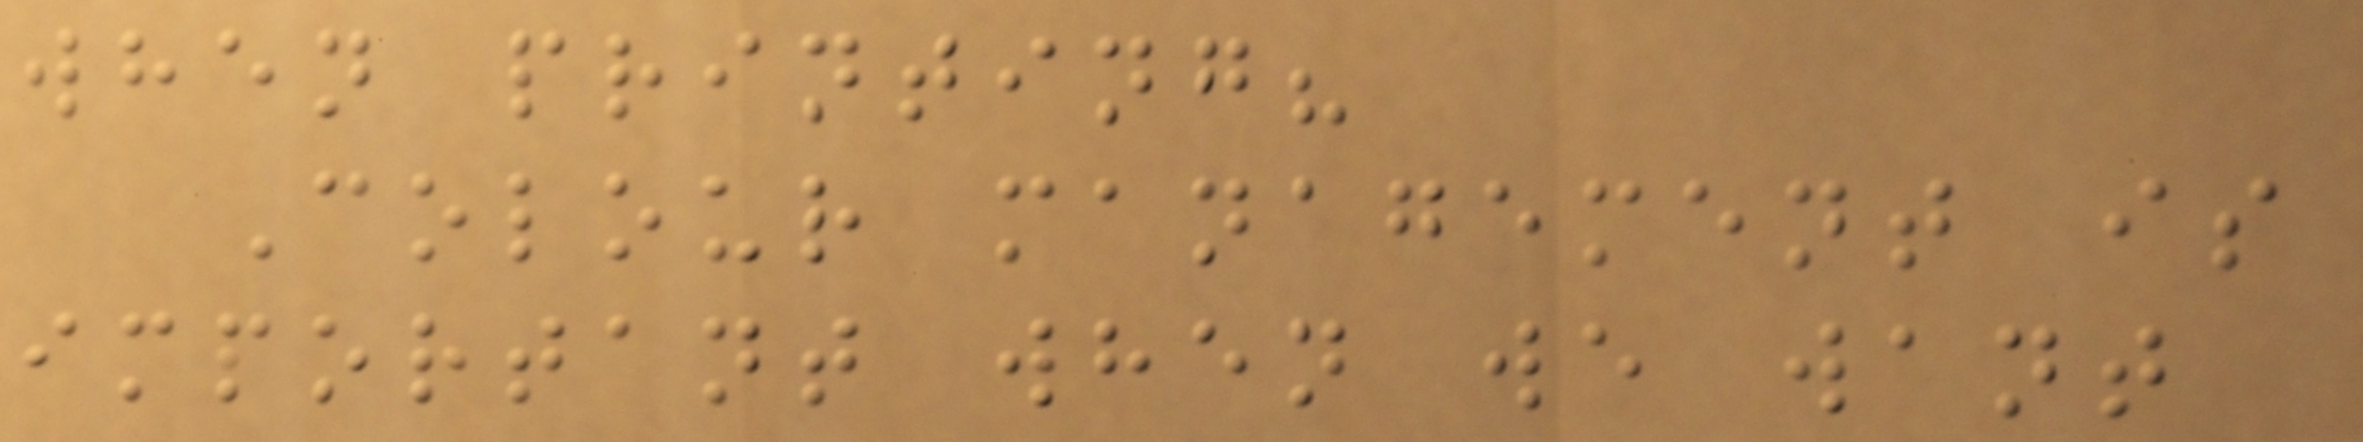when printing?
Colour management is
important when we want
